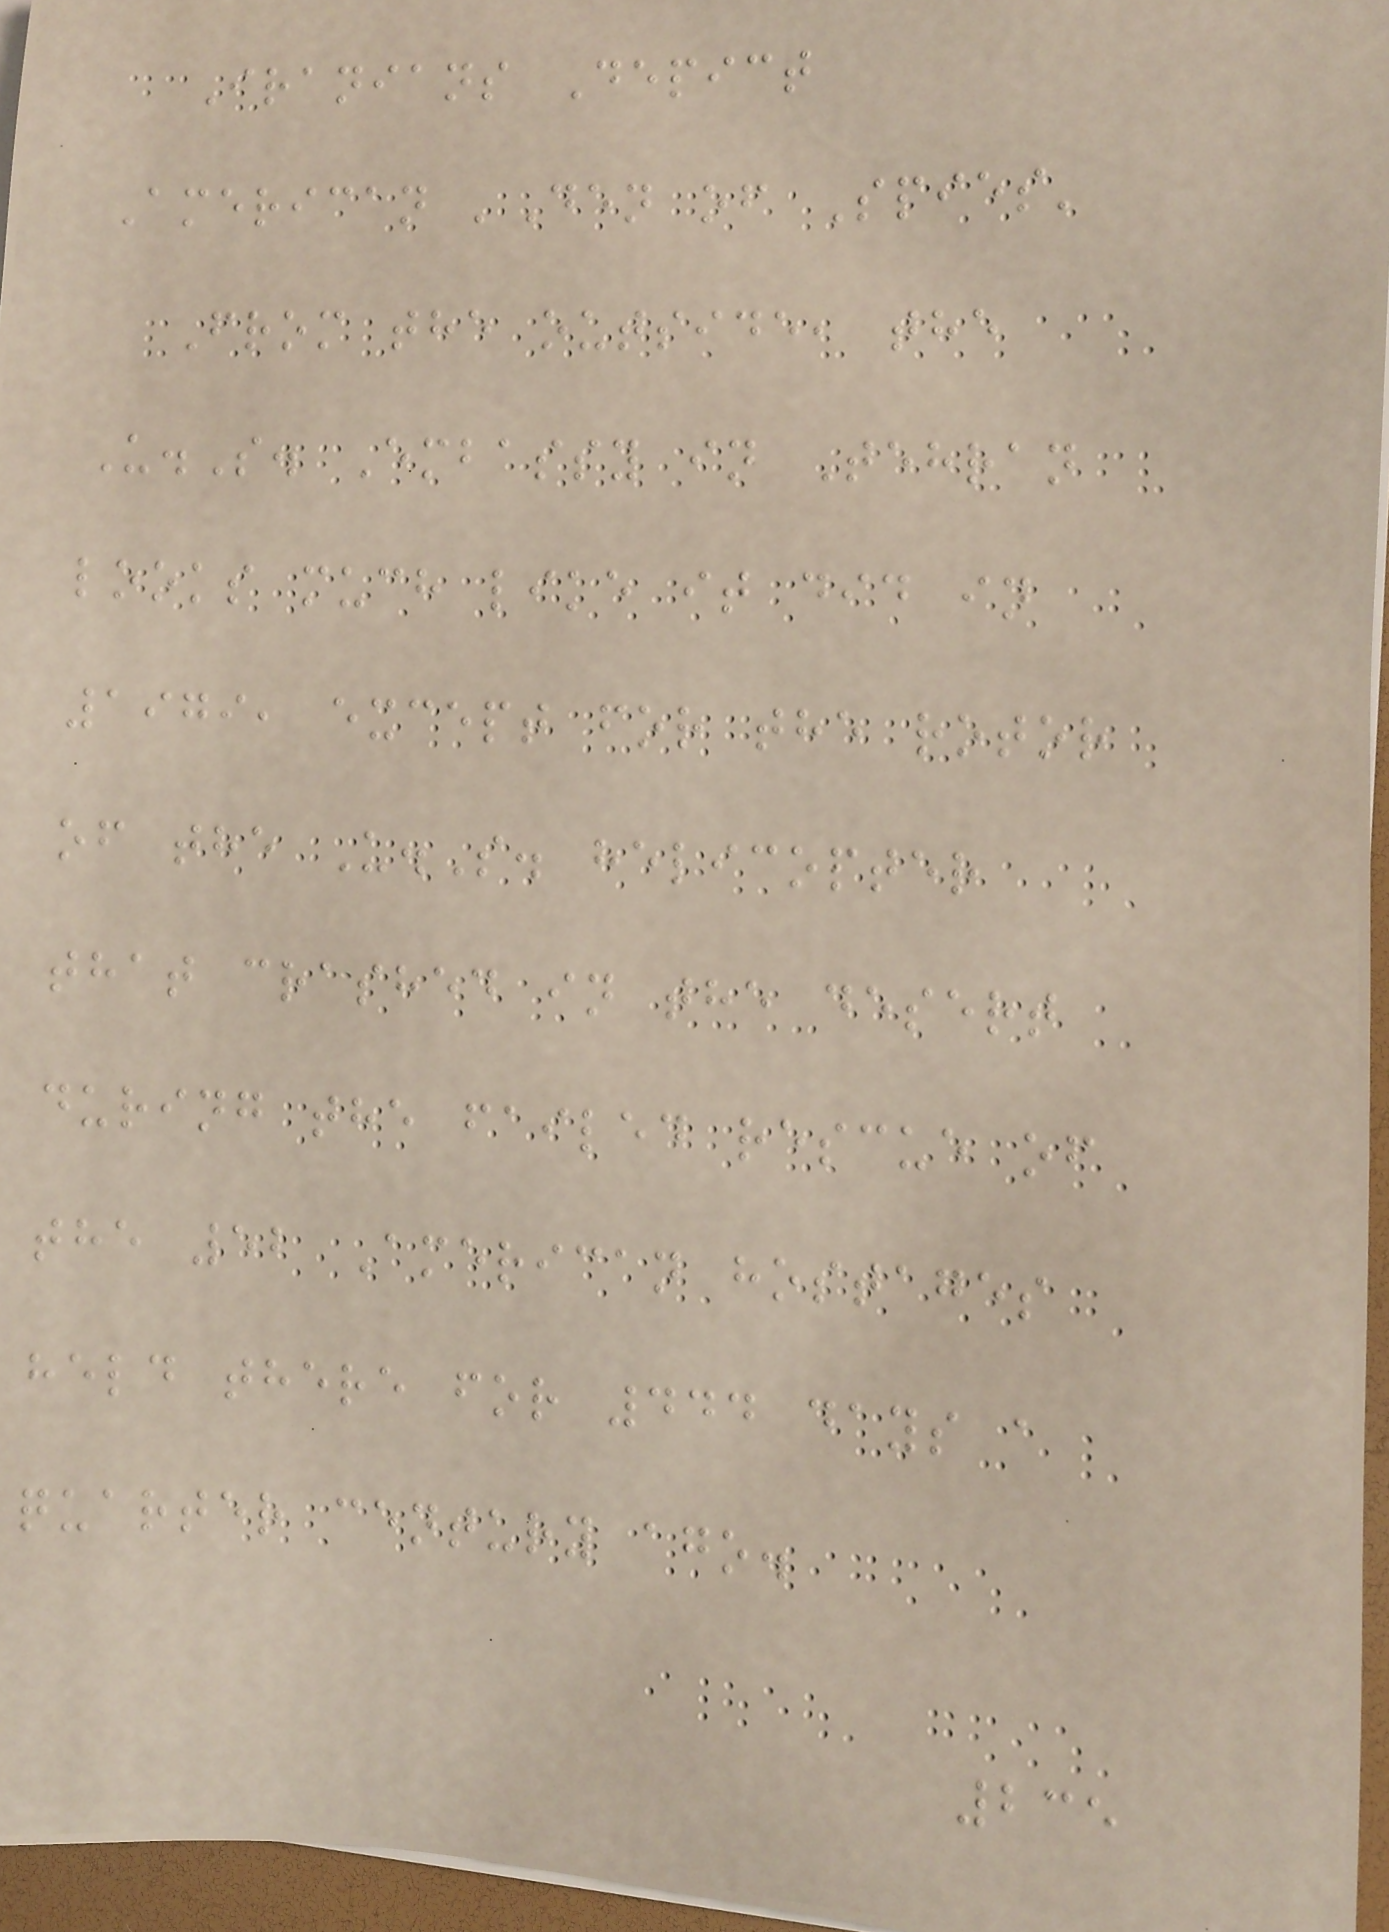Iranians Depict
American 'Den of Spies'
From the outside, the
U.S. Embassy in Tehran
looks much like it did in
1979, except for the rotor
of the U.S. helicopter
that crashed in the desert
during the failed rescue of
the 52 American hostages
held there for 444 days a
quarter century ago.
235
